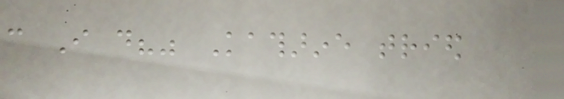can I do?" Katharine tried
